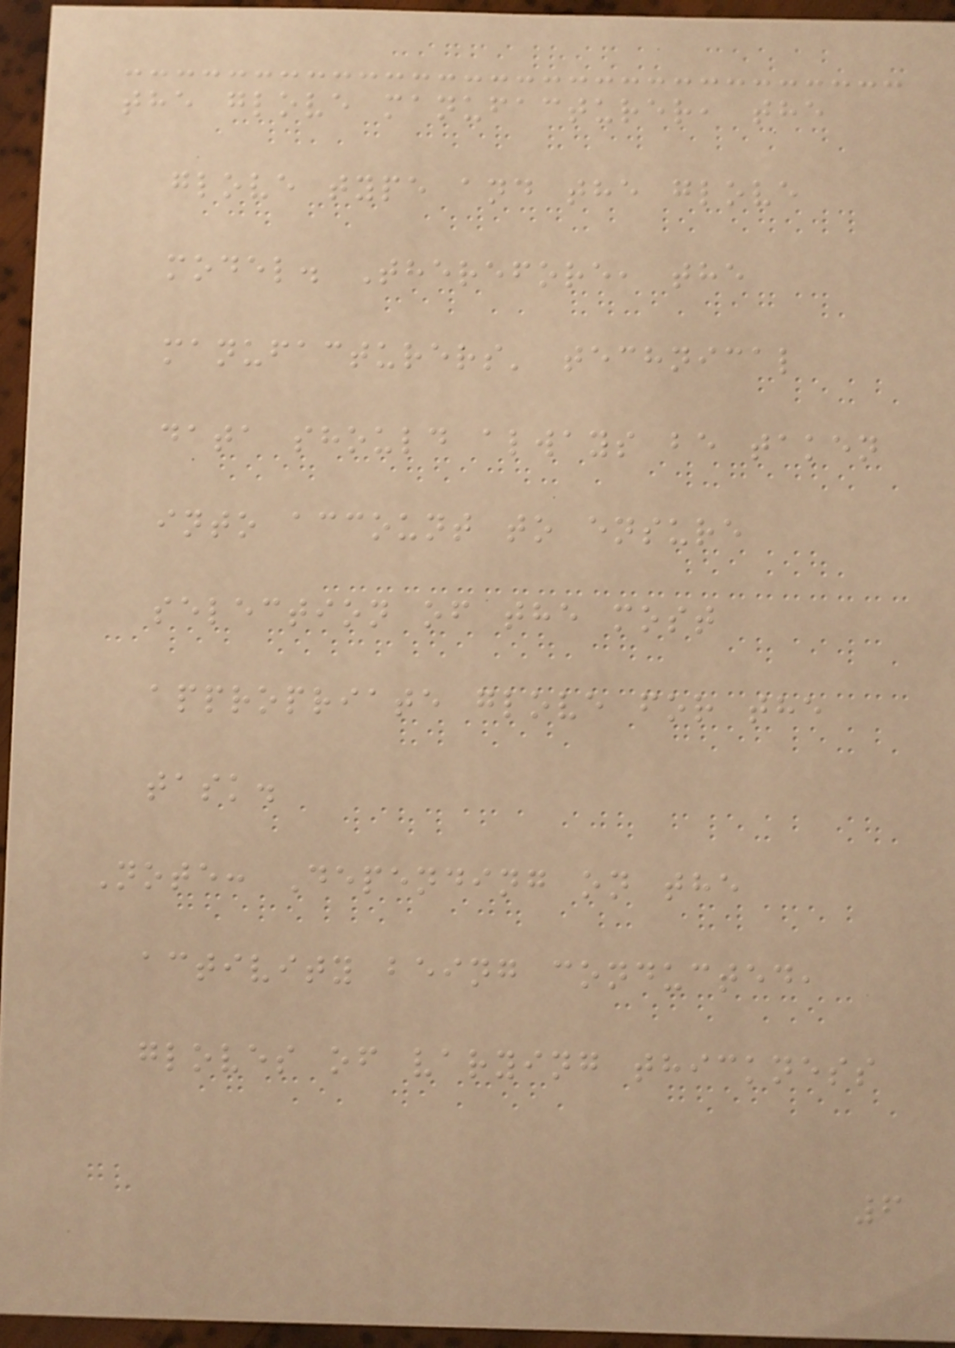the glove manufacturer, the
glove type and the glove
model. Therefore, the
manufacturers' technical
data should always be taken
into account to ensure
selection of the most
appropriate glove for the
task.
Note: Depending on the
activity being conducted,
gloves of varying thickness
6
